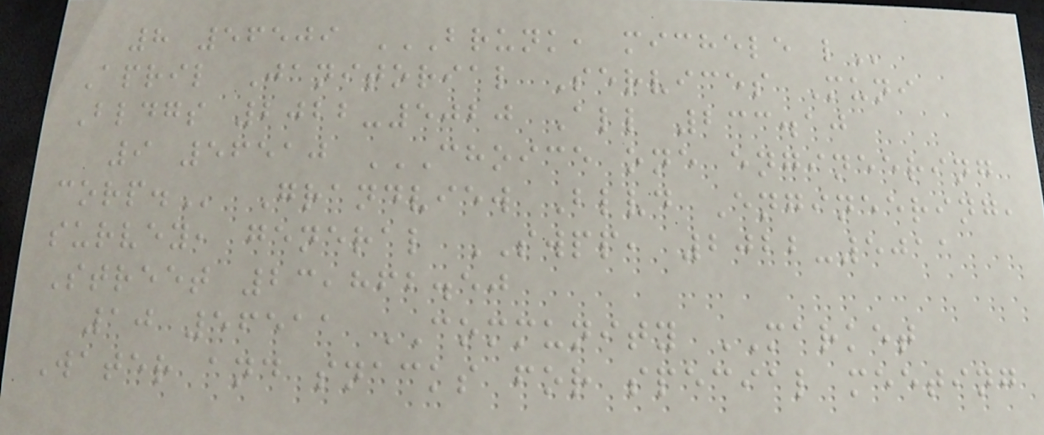8 56509 BRUNK, MICHELE L
April Janitorial Services Muni
Bldgs 2022-5020 All 233.10
9 56510 CHOICE ONE ENGINEERING
CORP. Grandview Blvd Engineering,
survey, general SWPP, 2022-5011
Street 23,862.50
10 56511 COMMUNITY MARKET
Water and snacks for special meeting
